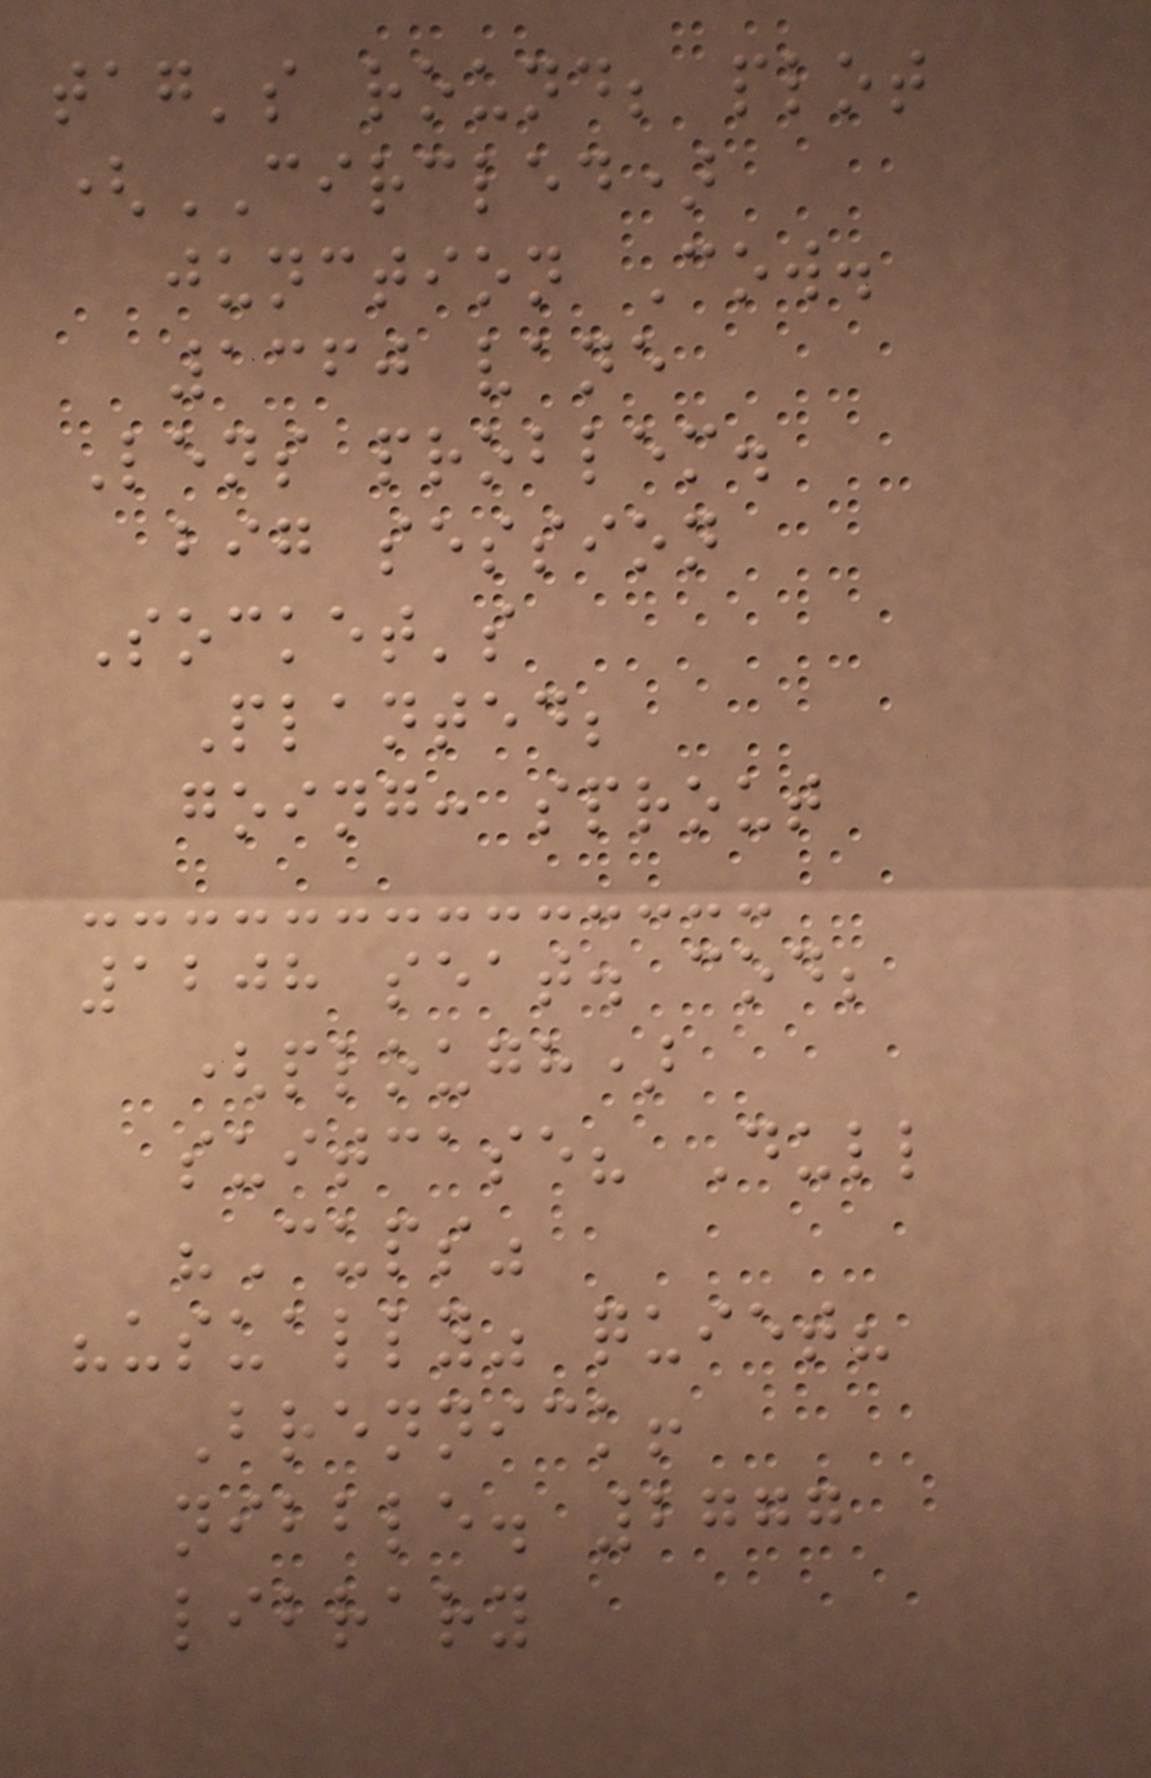tag's round; plot
(CIRCLED)
junction Cow.
1360 vane
Lens problem.
big session
Socket's
Planted;
going: sprout
1208 seat. cod;
(plough)
suitcase? Dull
"Cups"
"usually" quiet?
Brennick!
nibble. 2777
library
